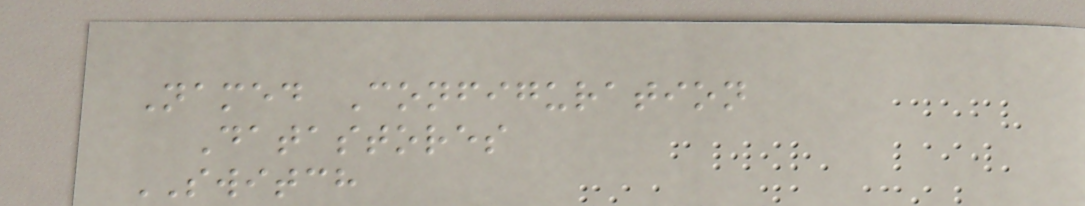Named Configuration
Datastores
SWITCH
